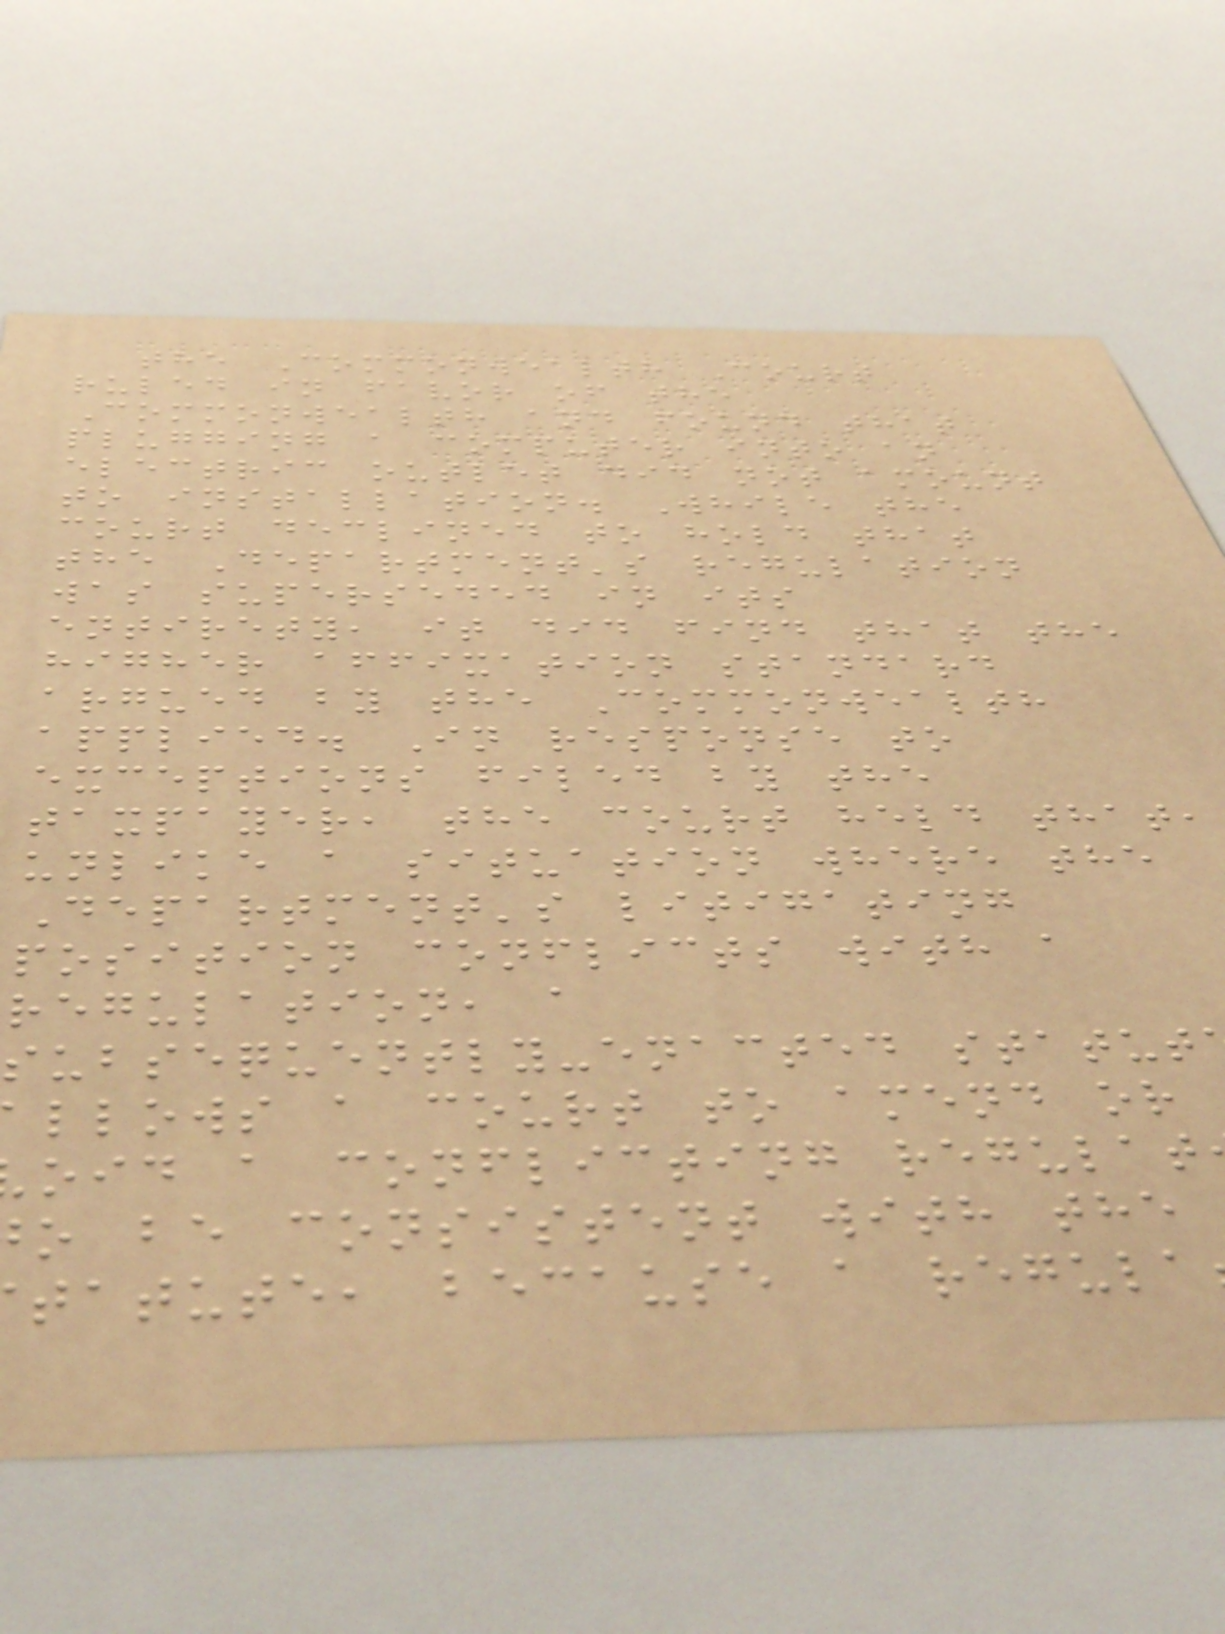the Commonwealth Court
ruled in favor of the
Commonwealth and found that
plugging a computer into an
electric outlet did not amount
to installation. While the
court declined to hold that
the Department's regulation
was superseded in its
entirety, it did find that the
higher affixation standard
argued by the Commonwealth
applied. In response to
exceptions filed by the
taxpayer, the court held that,
unlike a situation where the
Department's litigating
position conflicts with a
regulation, a
subsequently-enacted statut
llows a court to amend or
oid a conflicting regulat
o be consistent with the
tatute, because a regula
